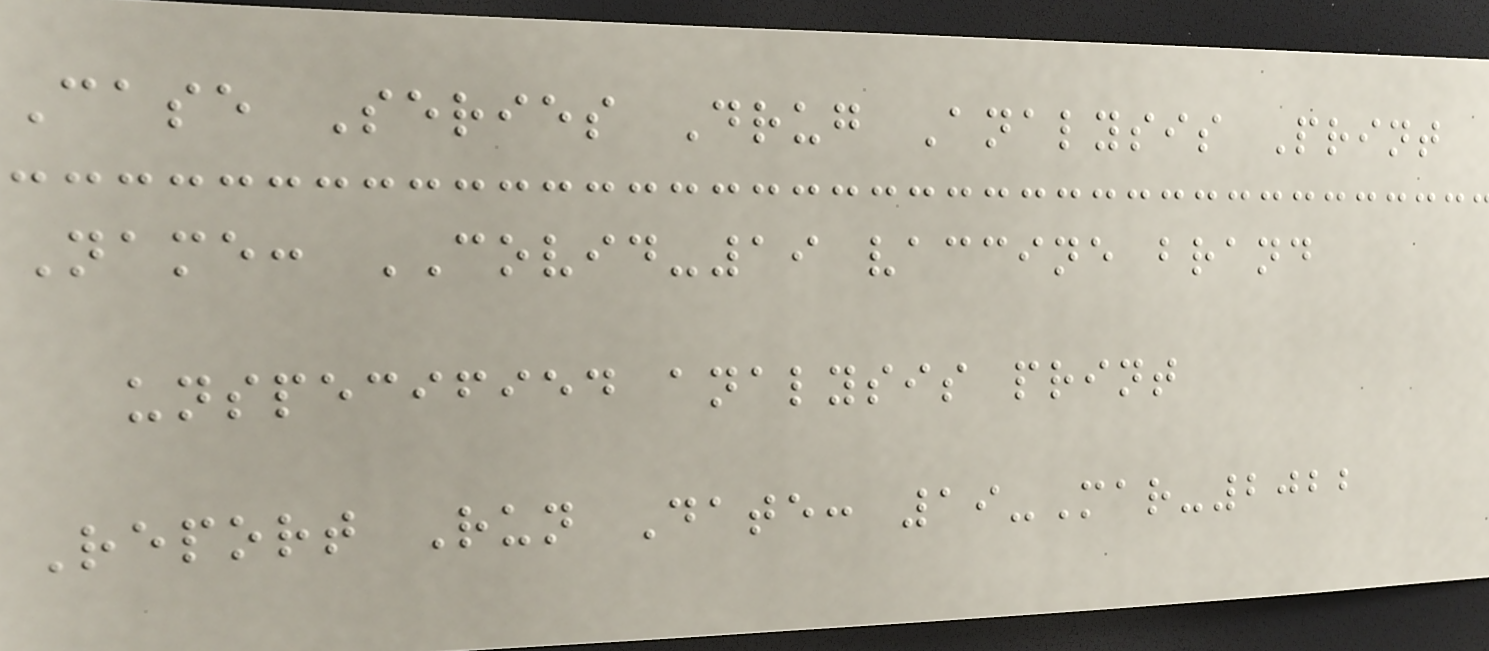Case Series Drug Analysis Print
Name: COVID-19 vaccine brand
unspecified analysis print
Report Run Date: 19-Mar-2022
